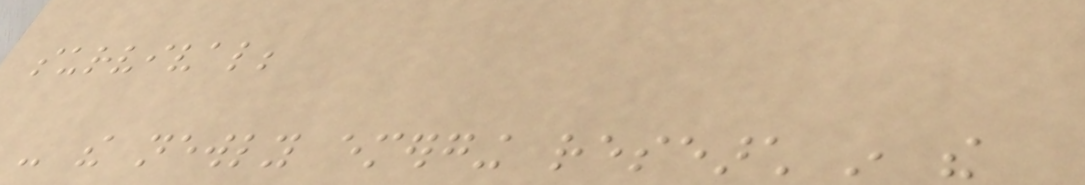survival;
- the newly emerging research in the
